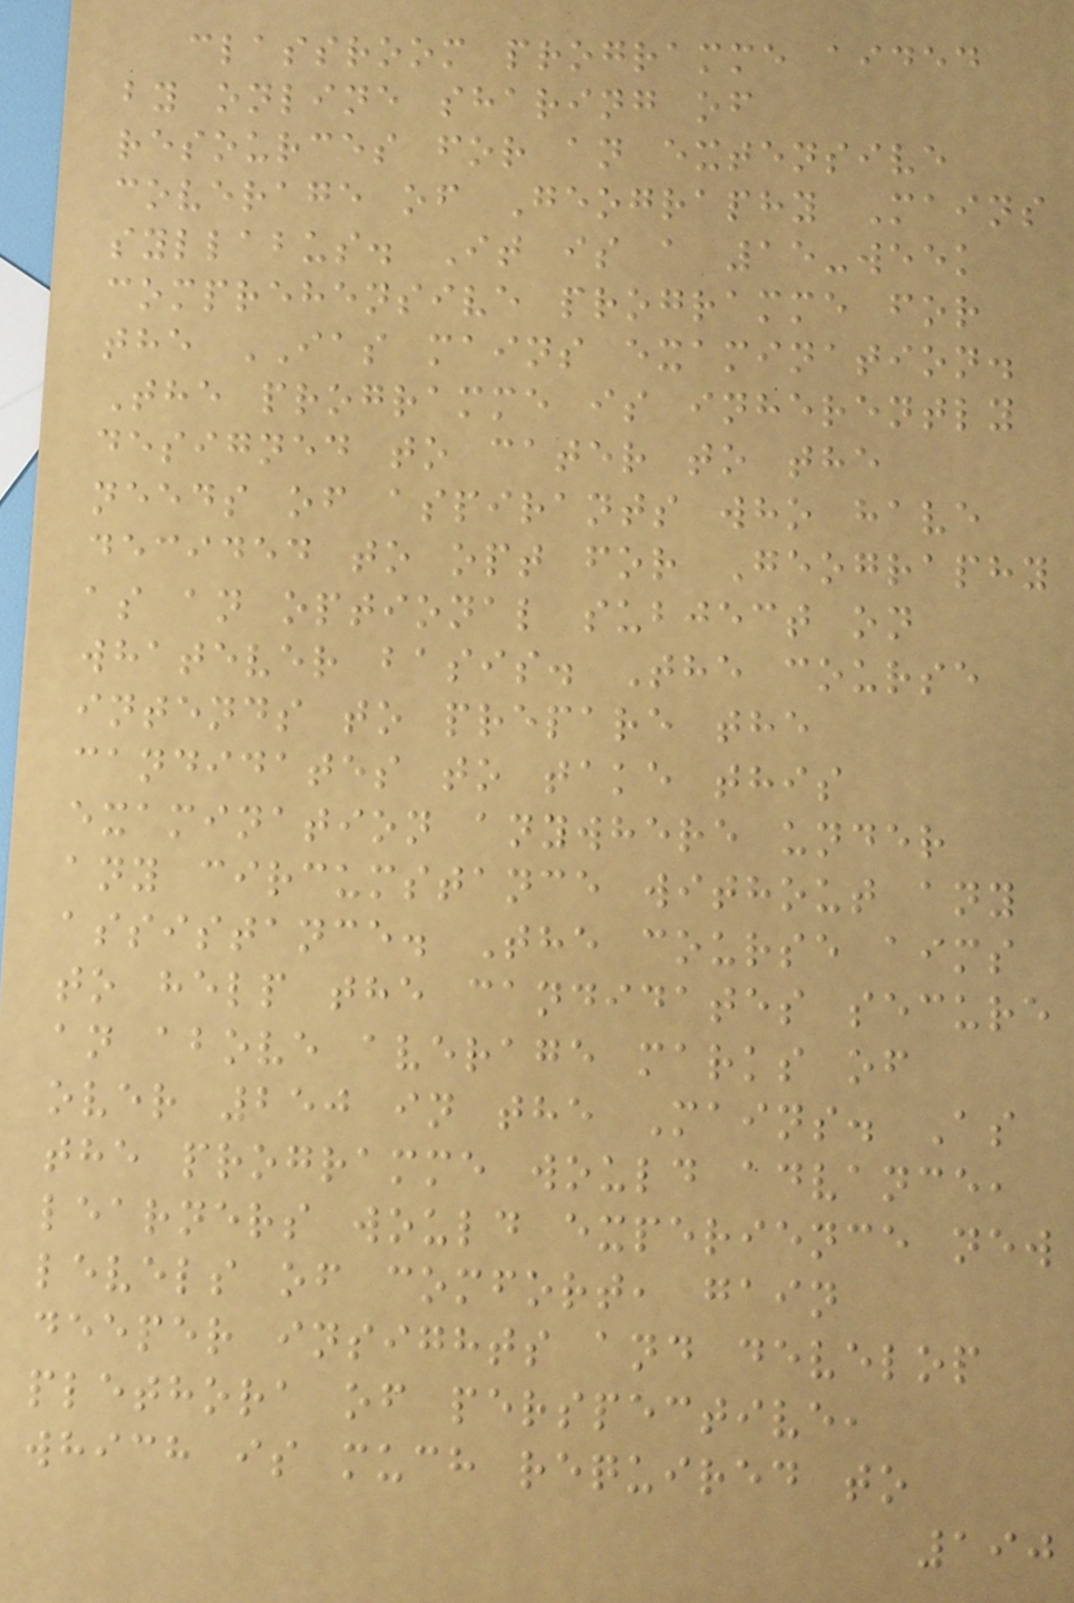classroom programme aided
by online sharing of
resources for an extensive
coverage of Geography Mains
syllabus. It is a 15-week
comprehensive programme for
the IAS mains examination.
The programme is inherently
designed to cater to the
needs of aspirants who have
decided to opt for Geography
as an optional subject on
whatever basis. The course
intends to prepare the
candidates to take this
examination anywhere under
any circumstance without any
assistance. The course aims
to help the candidates secure
an above average marks of
over 250 in the Mains. As
the programme would advance,
learners would experience new
levels of comfort, gain
deeper insights and develop
plethora of perspective,
which is much required to
190
